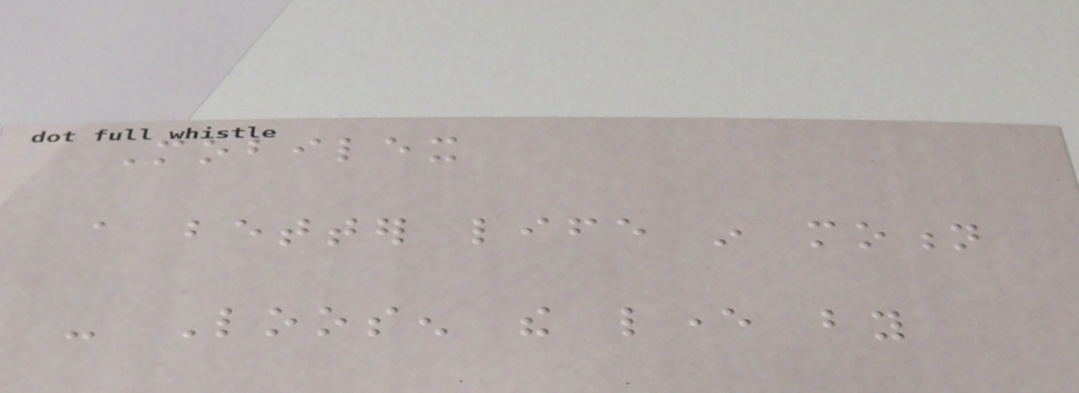Mobilex
a better life in motion
- Loosen the lever by
